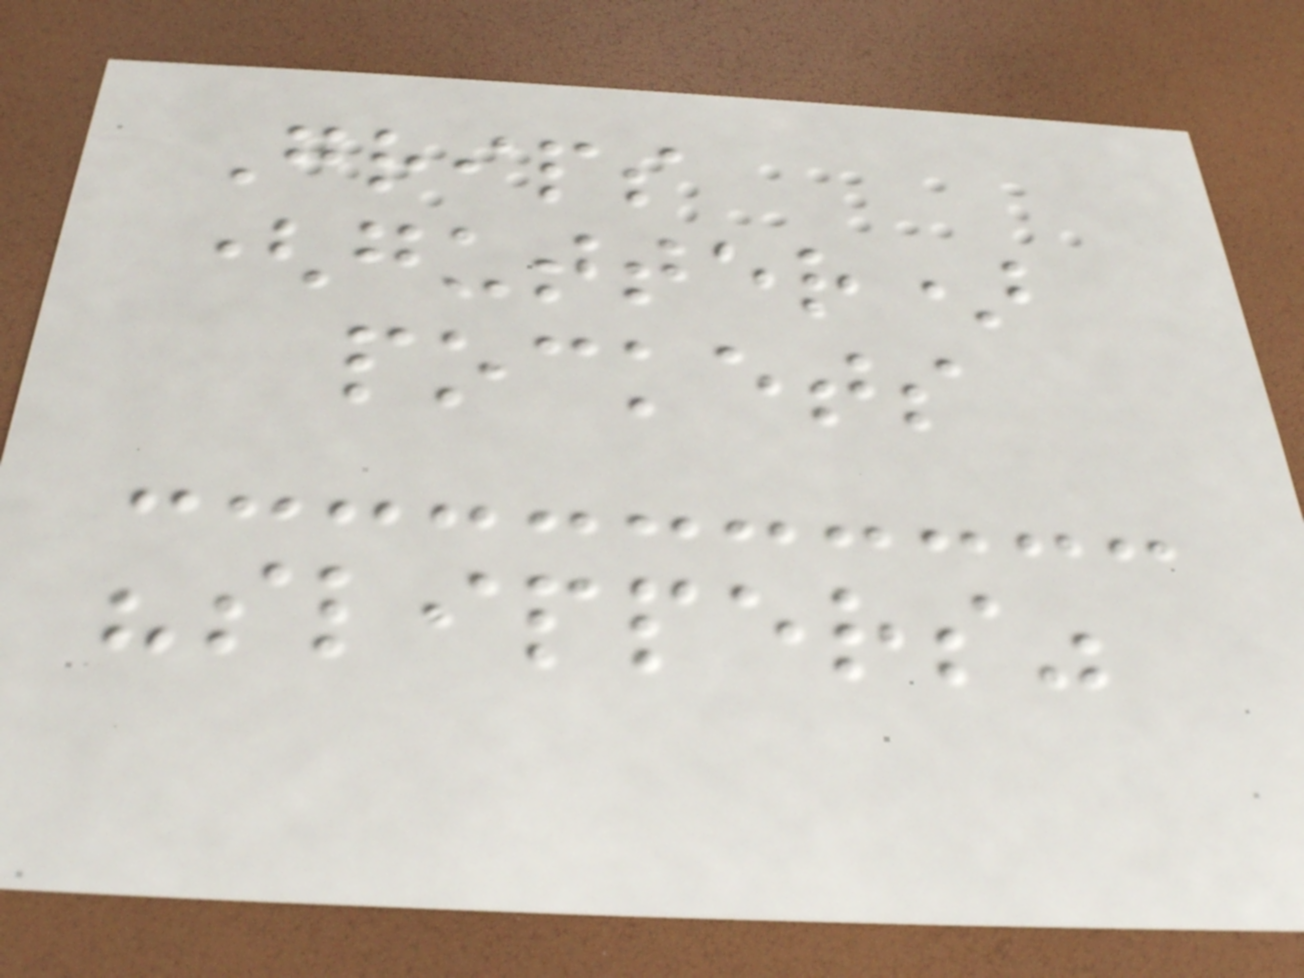Grips
(gutter)
pockets
"slippers"
